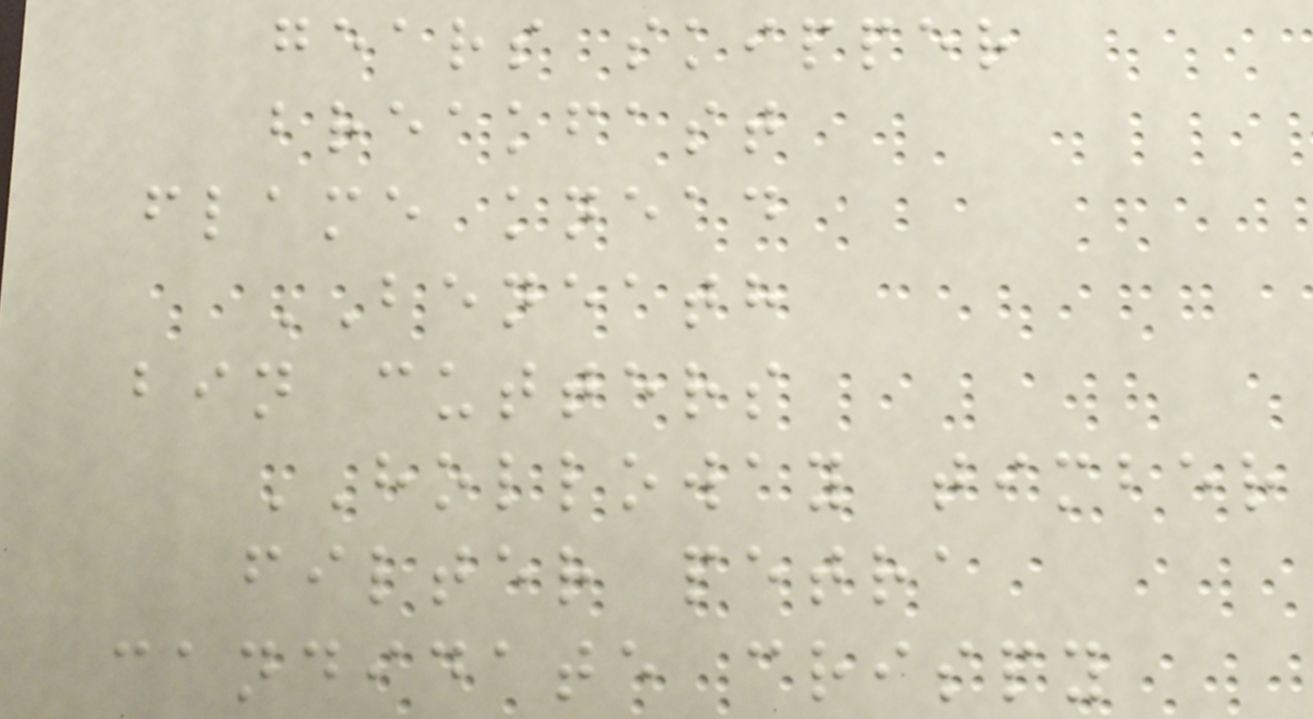gears skipper
breakfast
flame knead
BENEATH
bin cutters
HOLLOWAY timber
filter petra
candidate crispy
